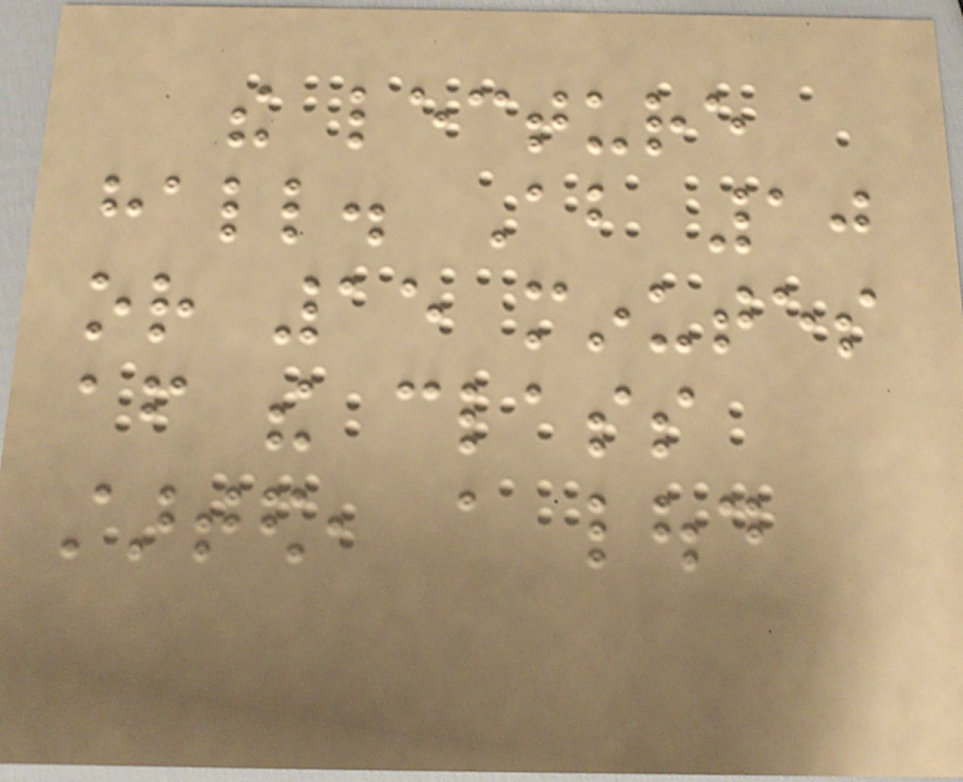the lecture
hall. About 10
or 15 minutes
after the class
started, a loud
